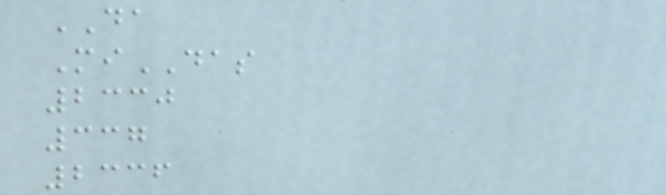DA
MiDAS
2330
337
2336
